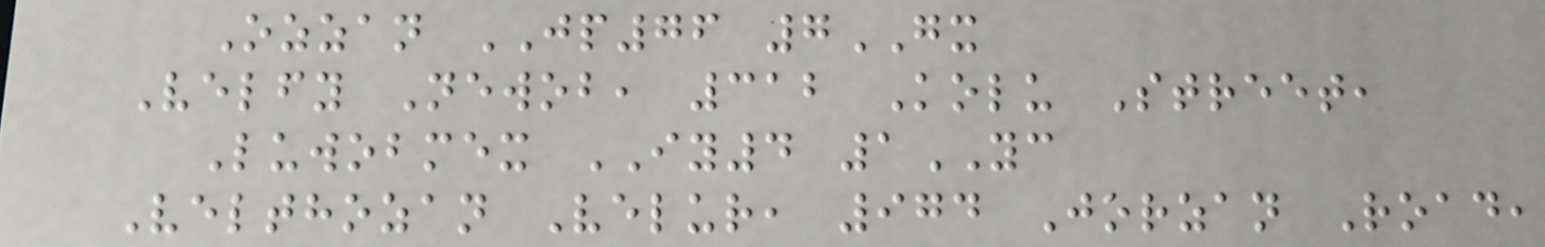Ozzan JP76 7GX
Velfy Newob, 312 Kolu Street,
Luwobmex IY4 1YC
Velthozan Velur, 974 Jorzan Road,
